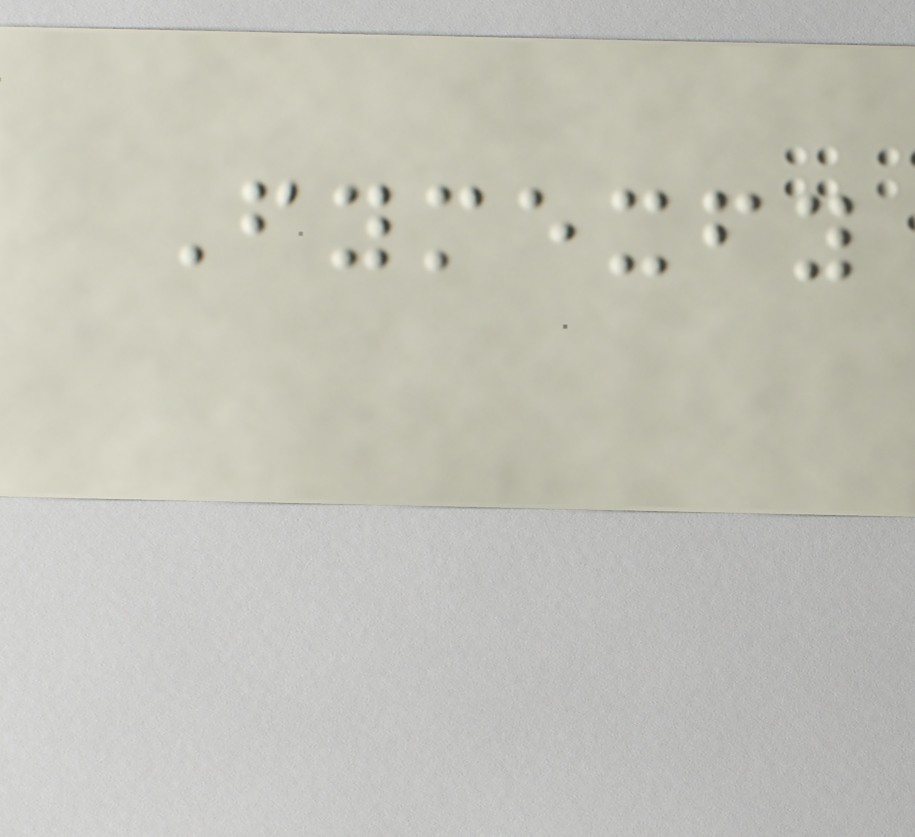Fymexfy
